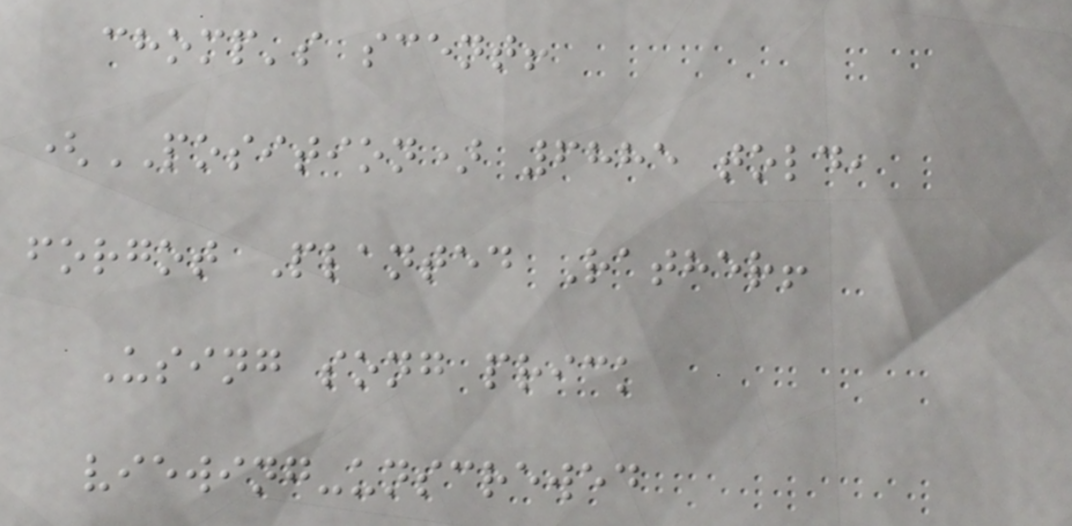chomp's scent!
(POSITION) 6885 told,
forgot Planted Rather!
Using song prick
viewing-unscrewed
